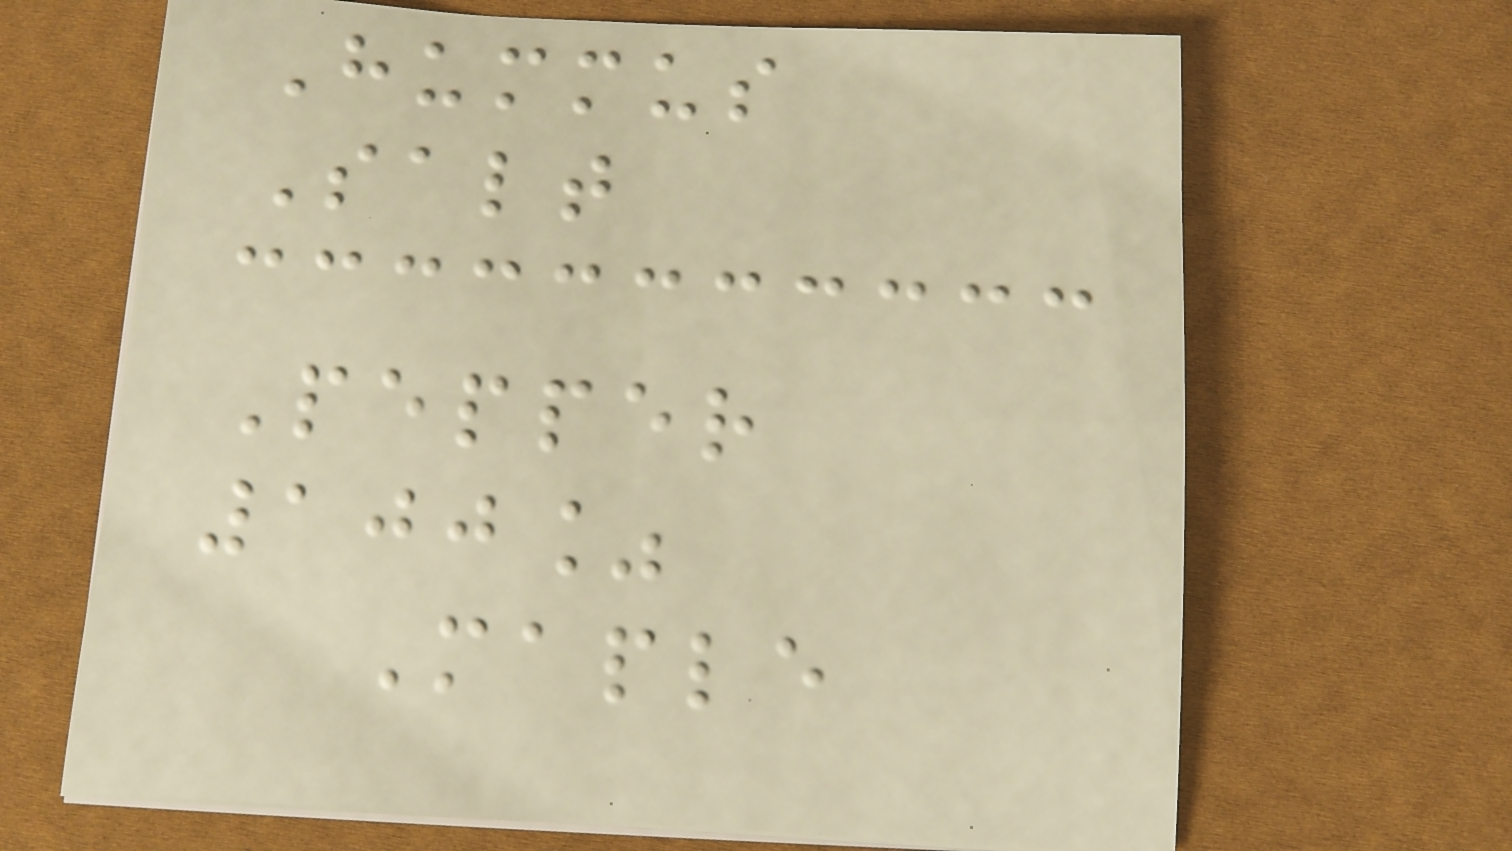Hummus
Salt
Pepper
100%
Maple
